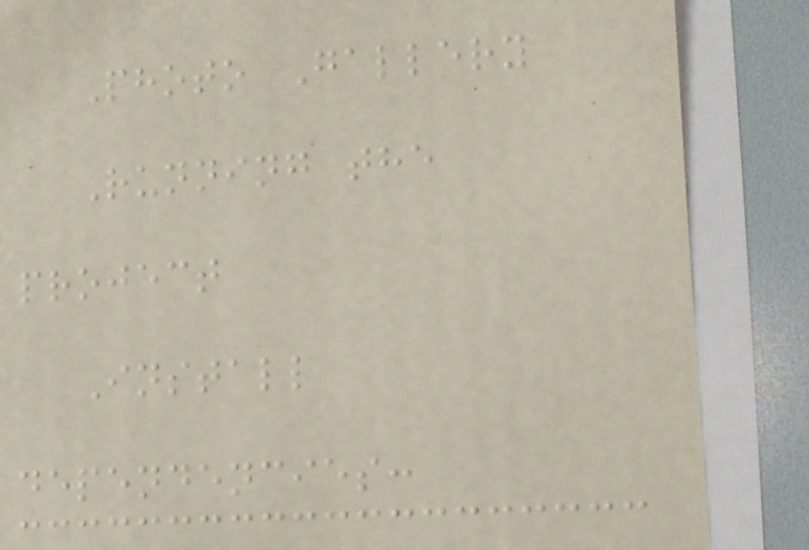Photo Gallery
Running the
project
Install
dependencies:
